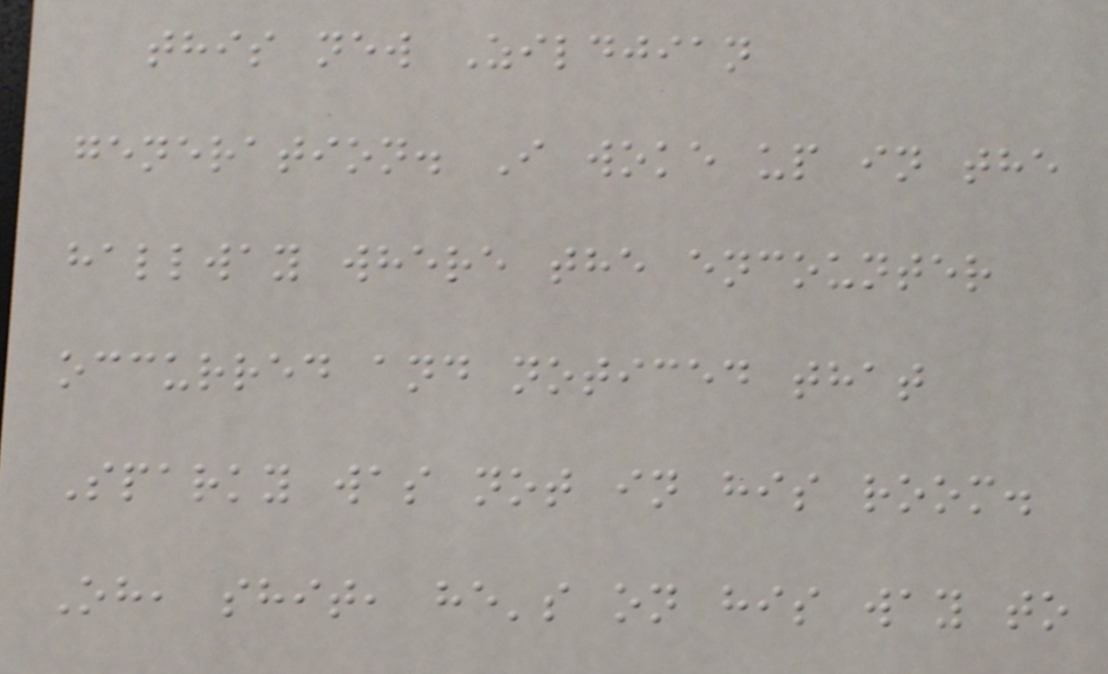this new Zildjian
generation. I woke up in the
hallway where the encounter
occurred and noticed that
Sparky was not in his room.
Oh, shit, he's on his way to
